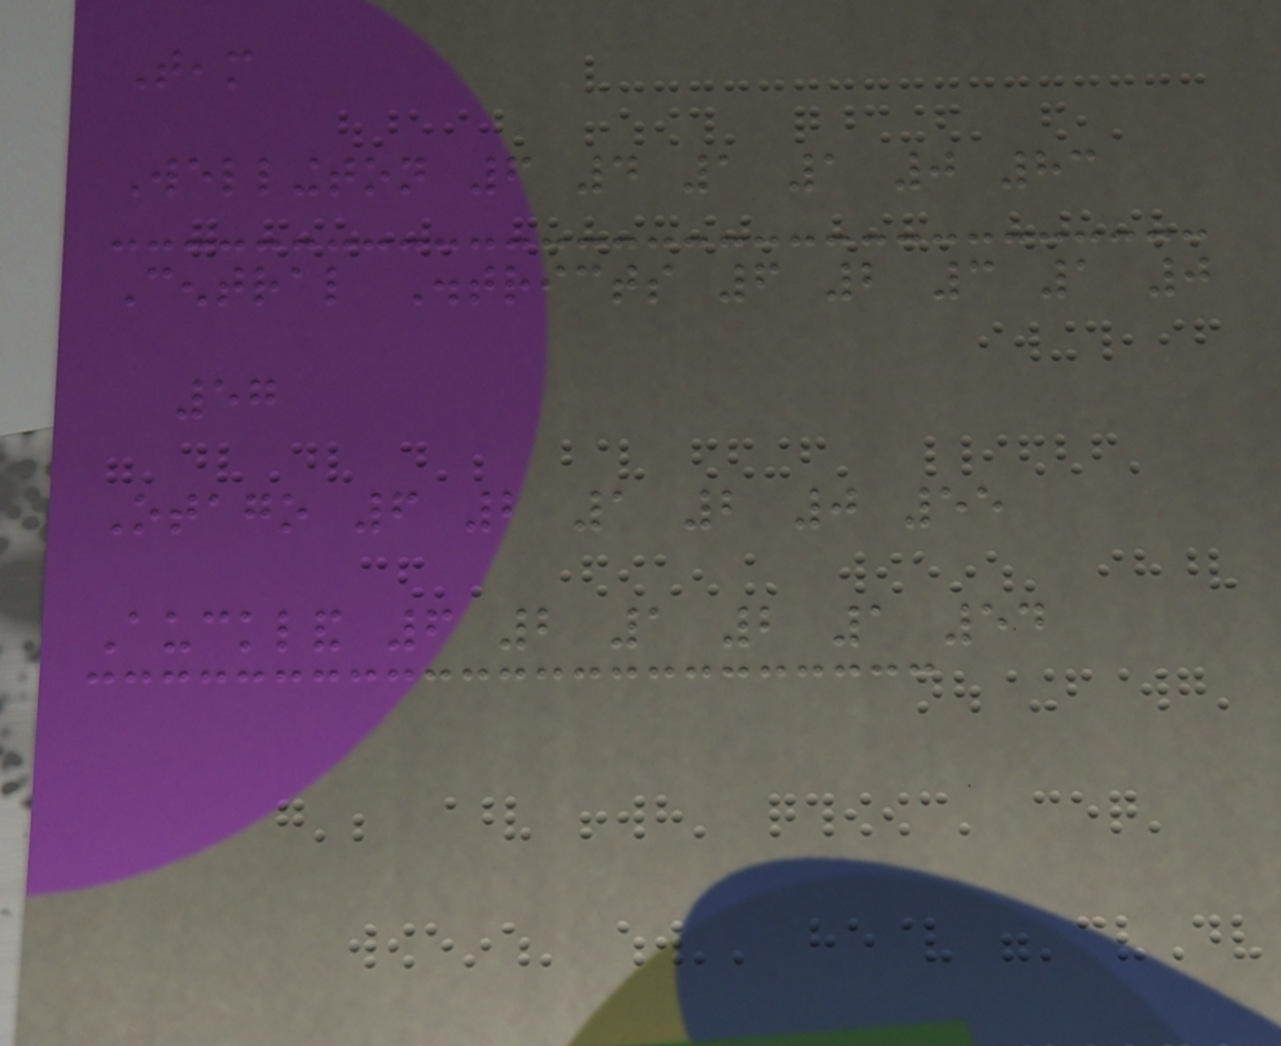Team
Wellington 6 4 1 1 0 83
Central Districts 6 2 3 1 0
57
Otago 6 2 1 2 0 55
Auckland 6 2 1 2 1 54
